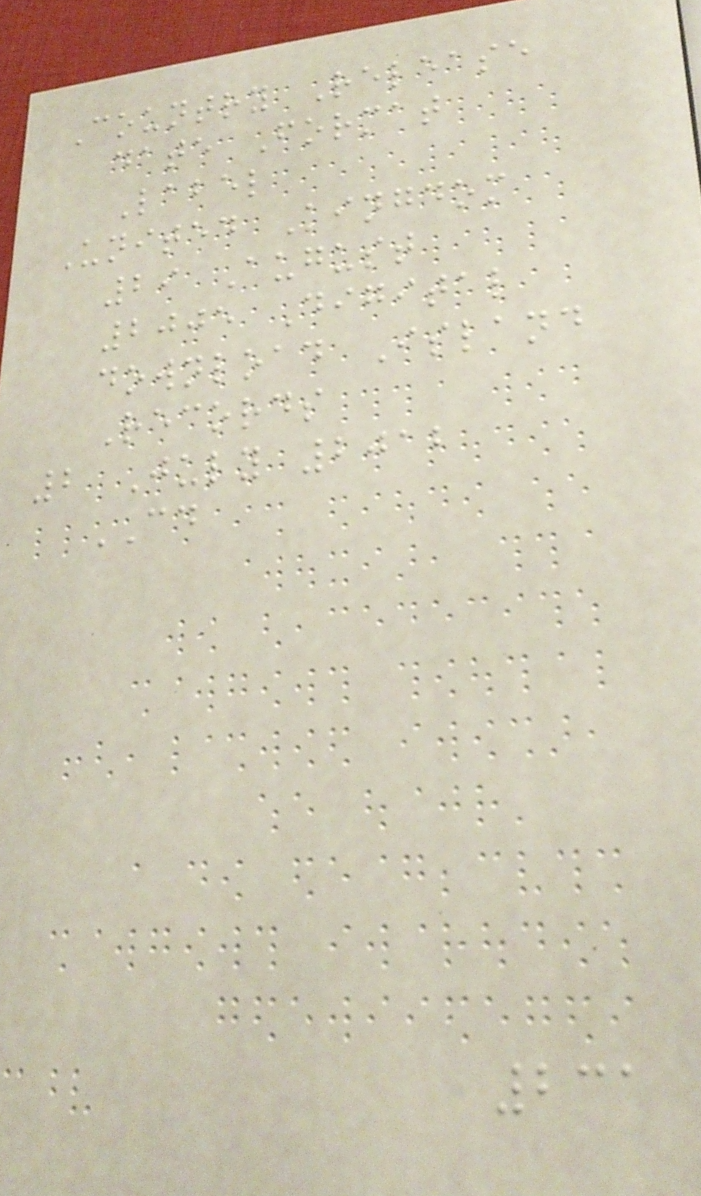Country Release
date Format
Label
United Kingdom
29 August
2005 Digital
download Island
Records
2 July 2012
CD
231
